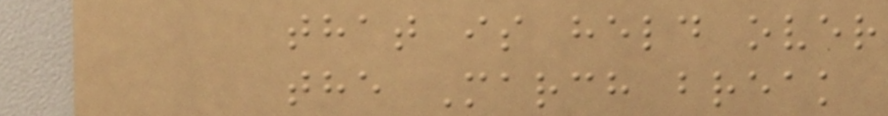that is held over
the March break
